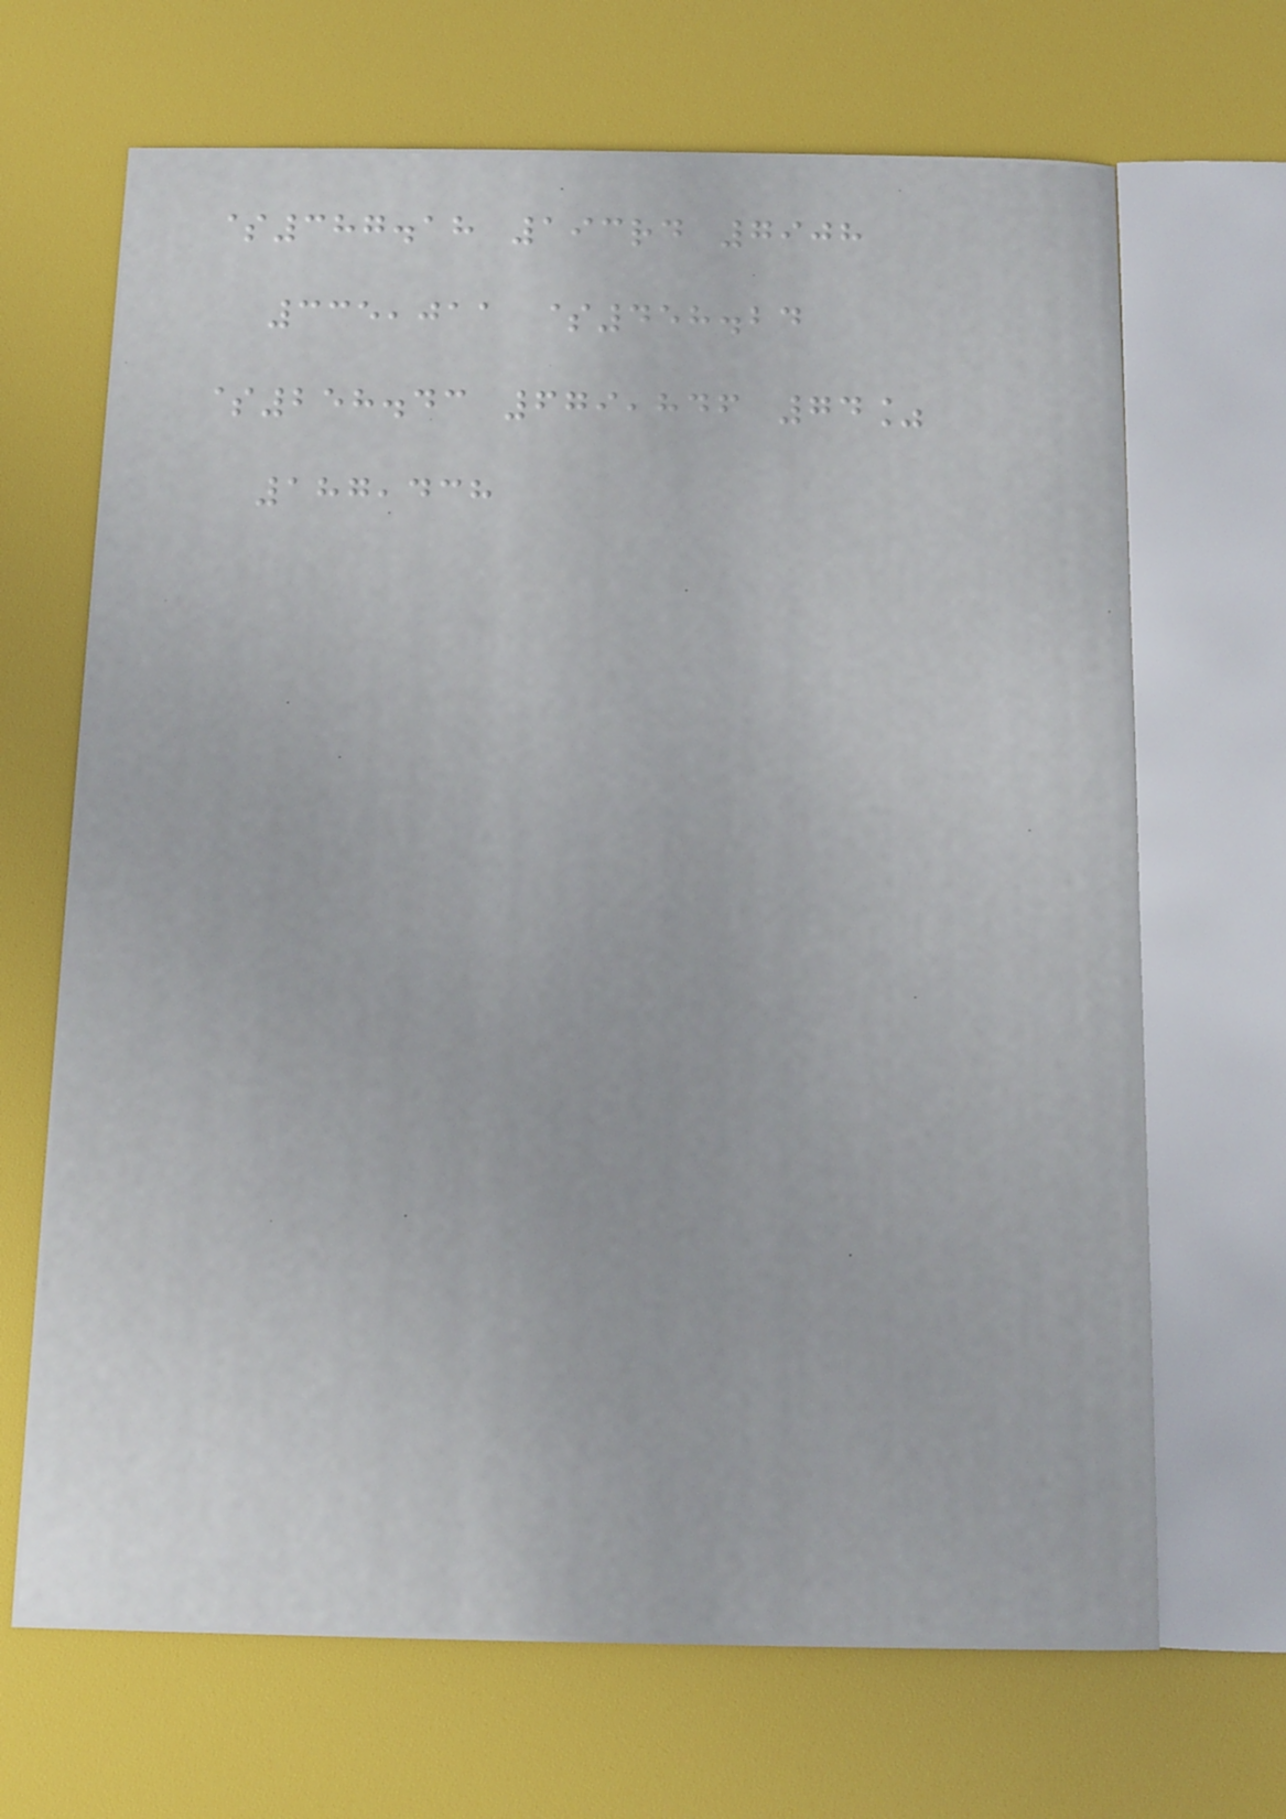$387.18 193rd 7908
335,011 $458.24
$258.43 679,846 74%
187,438
